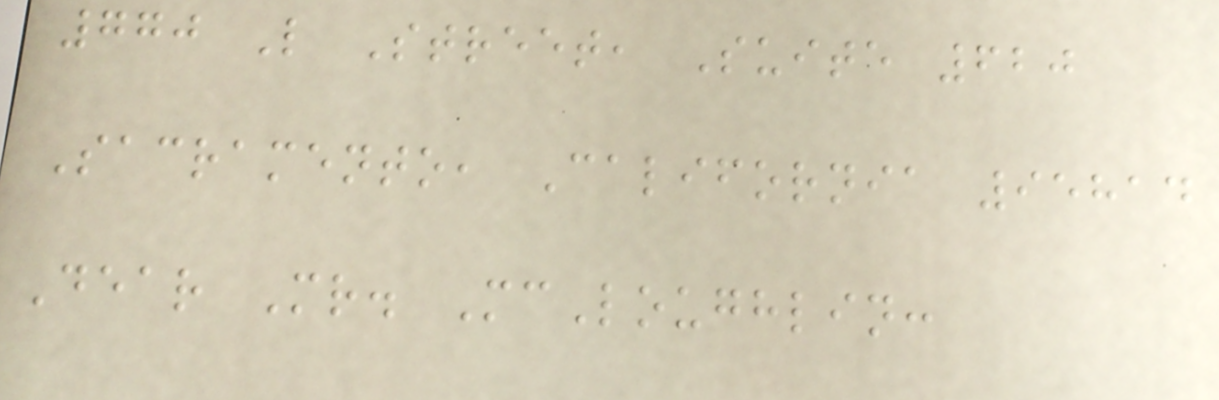770 L Street, Suite 620
Sacramento, California 95814
Dear Mr. McLoughlin:
